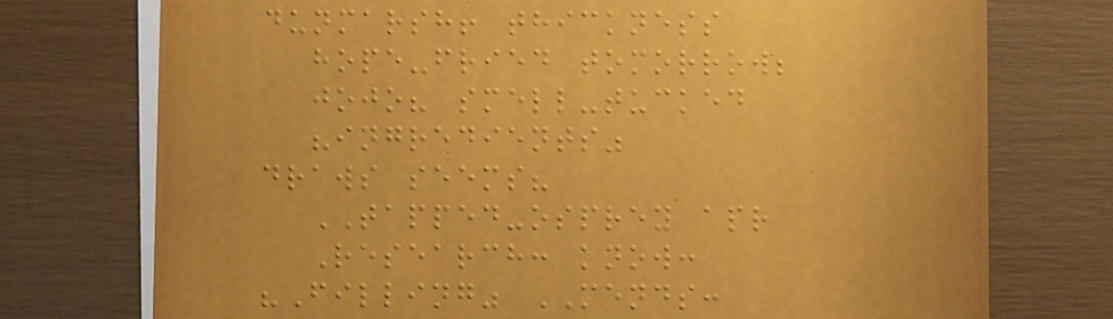dunmarsh! thickness
hope-fried tomorrow;
jojo? smell-tucked
"ingredients"
draws seems?
TAPPED-osprey apr
Research: know:
"Filling" MENDS:
